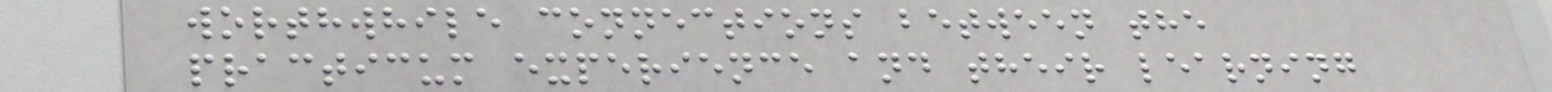worthwhile connections between the
practicum experience and their learning
